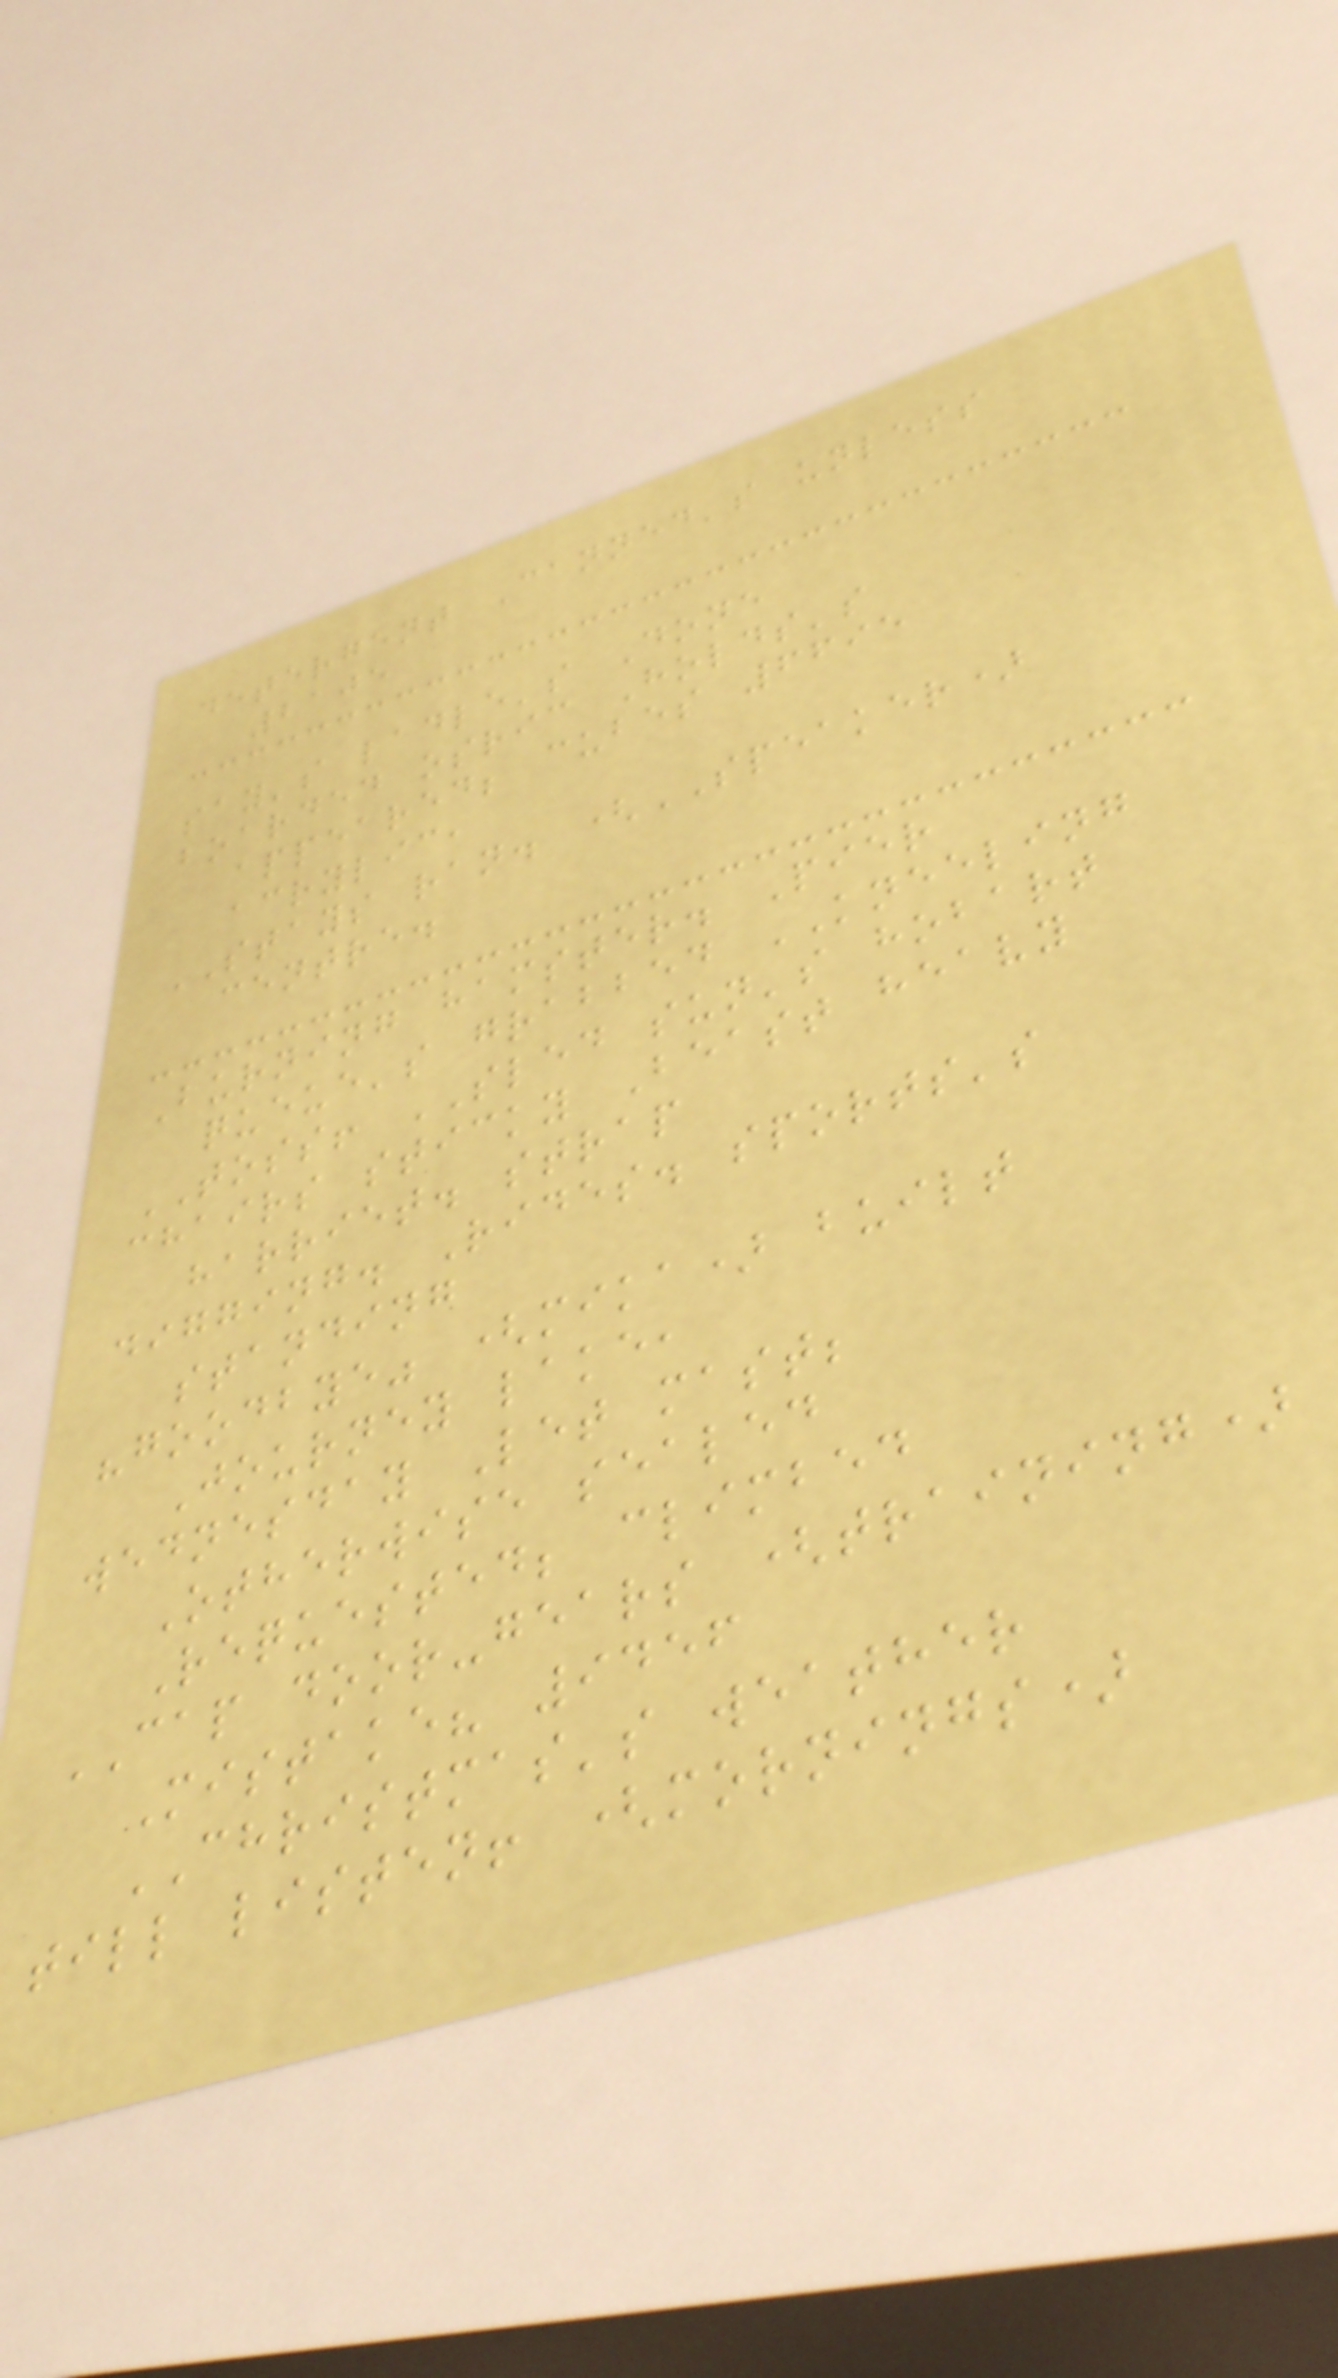detergent Canned's unless
2105
say's ladle's Done
boarded osric Holds's
appeared; cubes 6695
acrylic,
STAYS ran. (SPEAKER)
centre.
Burning hamster. Pier
queue's grabbed KNEELING
TOSS! SLED sun's hobart
chairs sticky Beast heavy
harriet. strap
digging. Rides. sports's
standing
"goodbye" (mika) built
Journey lake,
wednesday Let mast;
Otherwise sealed
Requested; climbed
CAP door-gears (training)
Mistake? 9456
CHRISTMAS's weather
till listen! (mornings)
